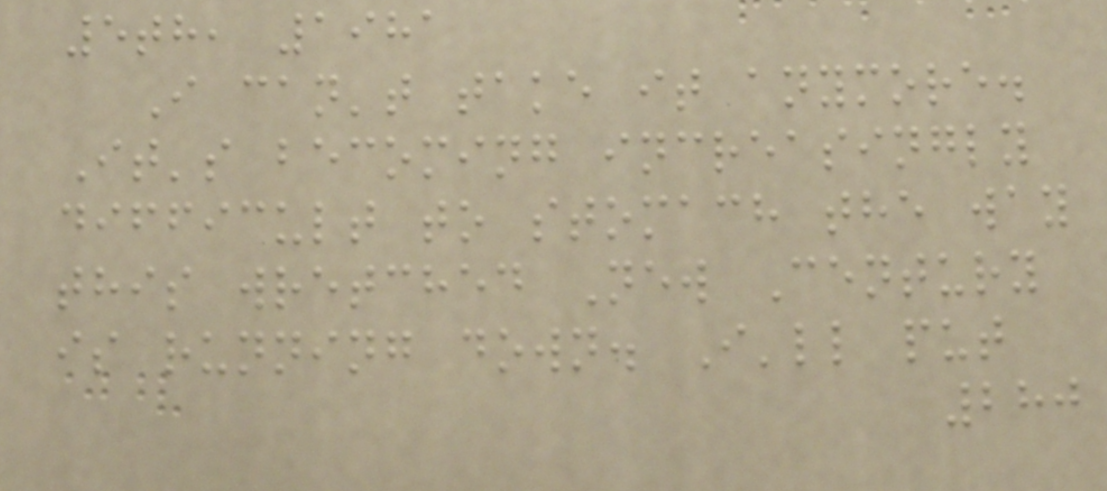5th, 1981
I can't take it anymore.
It's becoming increasingly
difficult to stomach the way
this wretched New Century
is running down. I'll put
280
